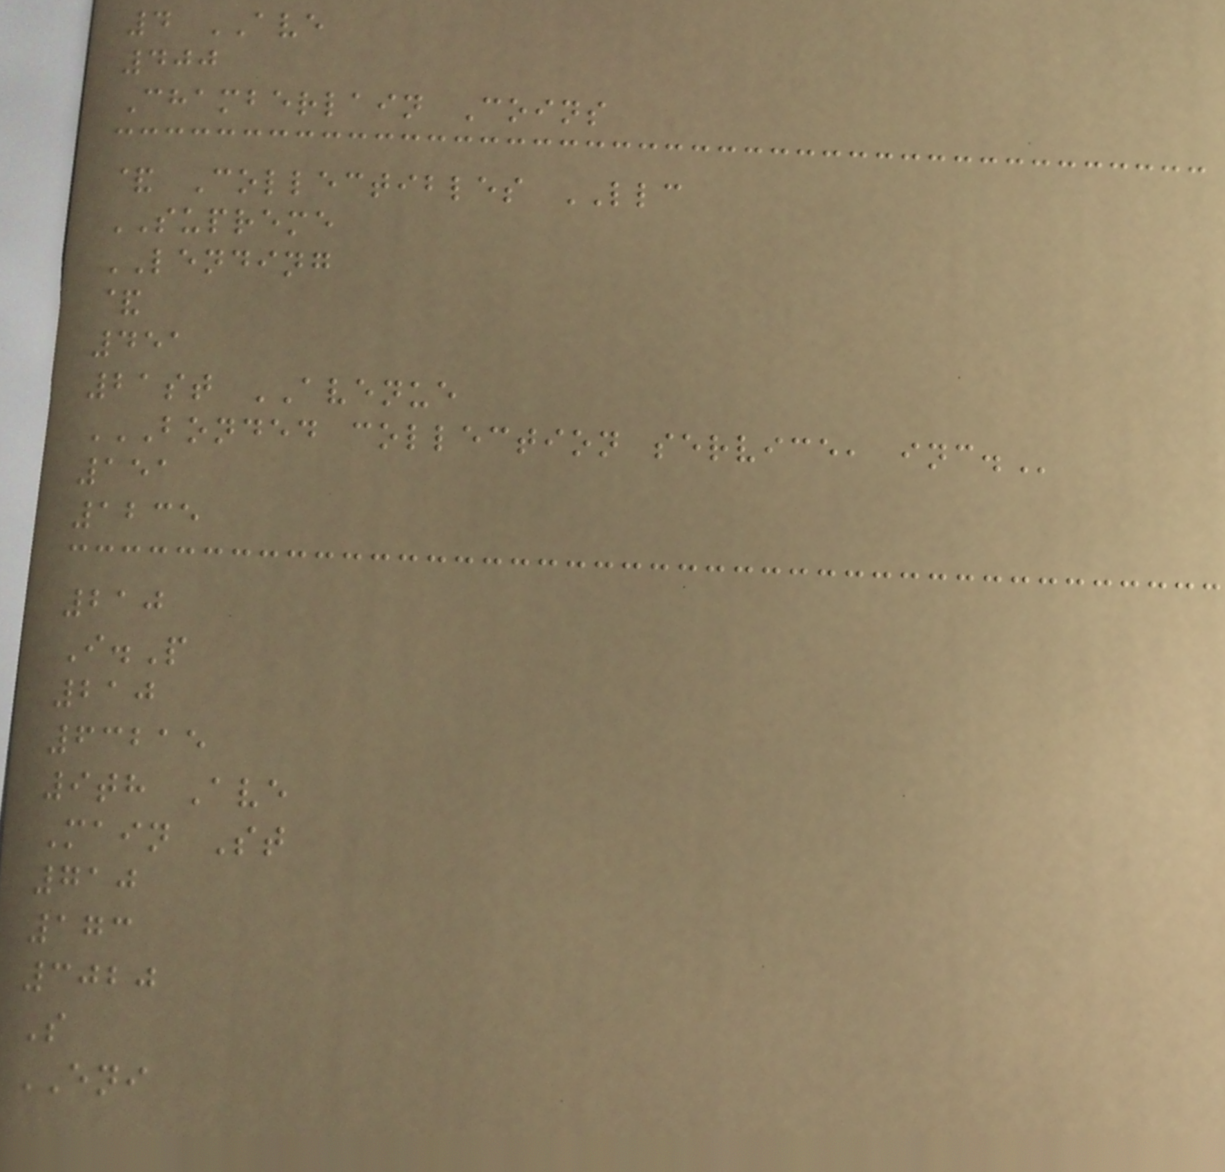4 AVE
400
Chamberlain Coins
& Collectibles LLC
SUPREME
LENDING
&
451
21st AVENUE
BONDED COLLECTION SERVICE, INC.
151
1235
210
I.P
210
63215
9th Ave
Main St
710
173
3020
S
ENI
